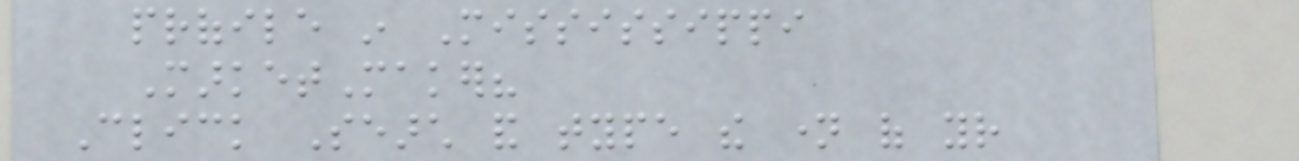profile in Mississippi
MarketMaker?
Click Search and type the name of your
